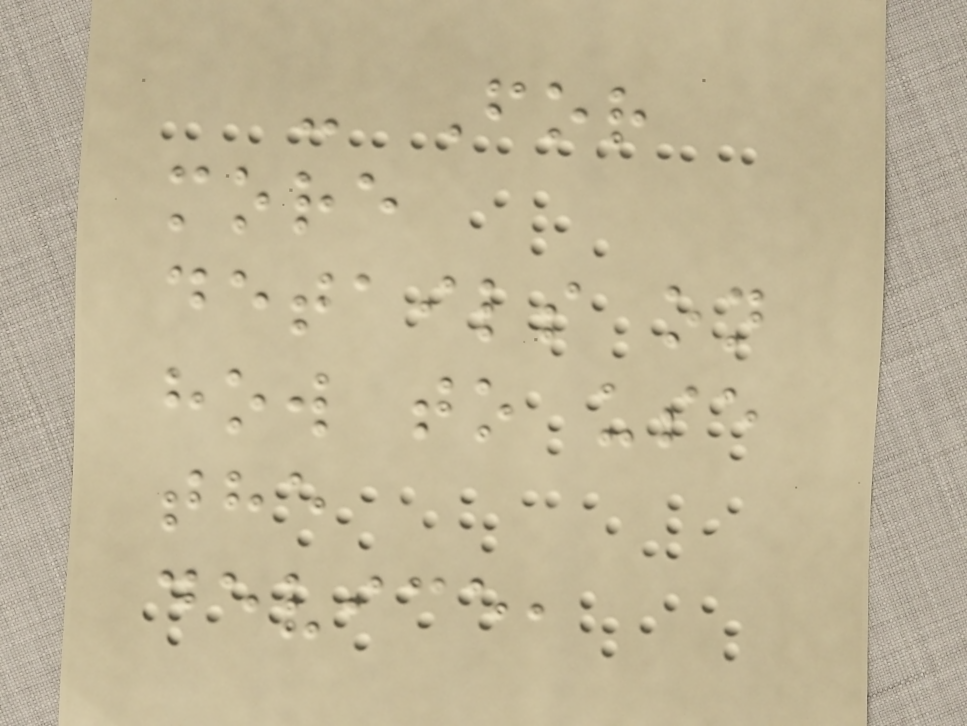- For
more
details on
how to use
the
device,
